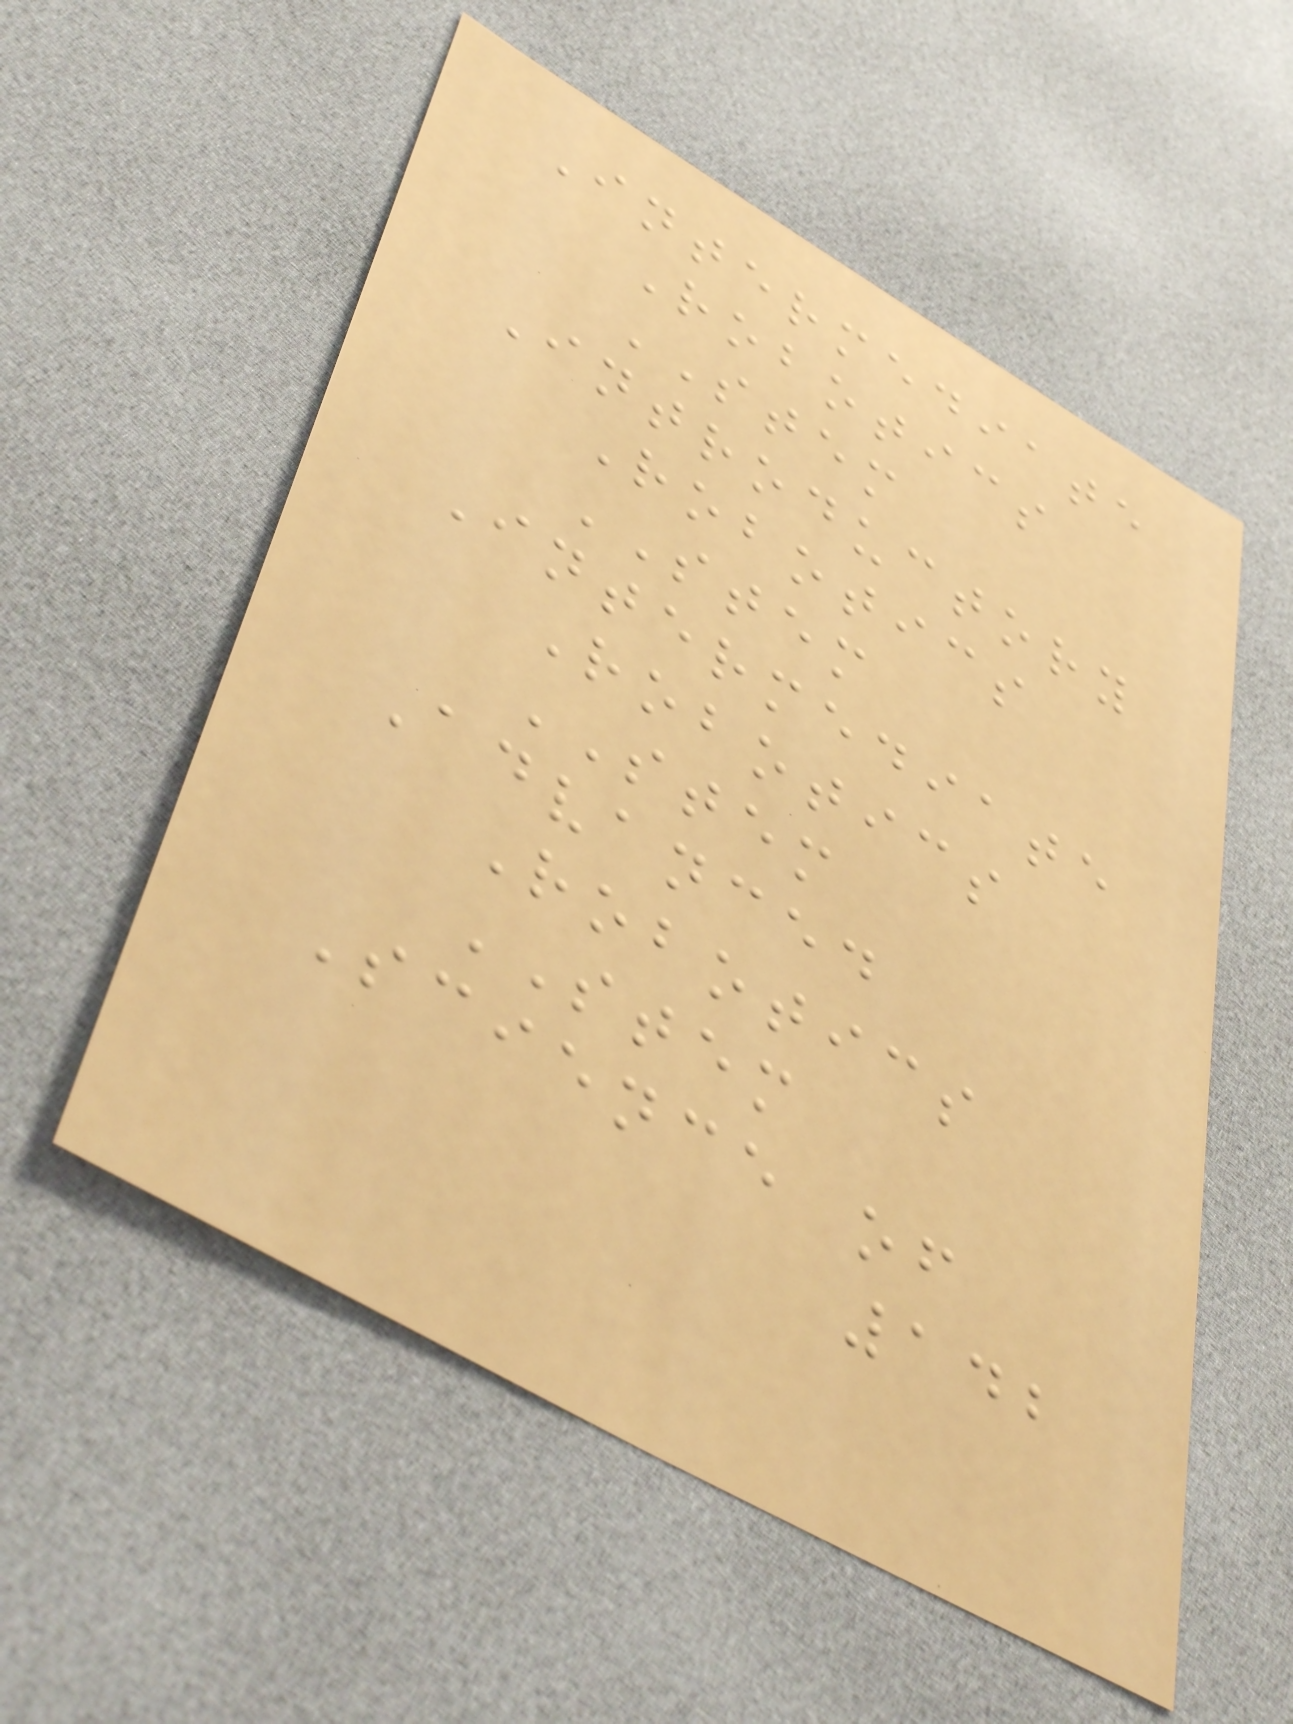Intermediate
Robotics
STEM
Introductory
Robotics
STEM
Intermediate
Robotics
STEM
Advanced
Robotics
STEM
Science of
142
